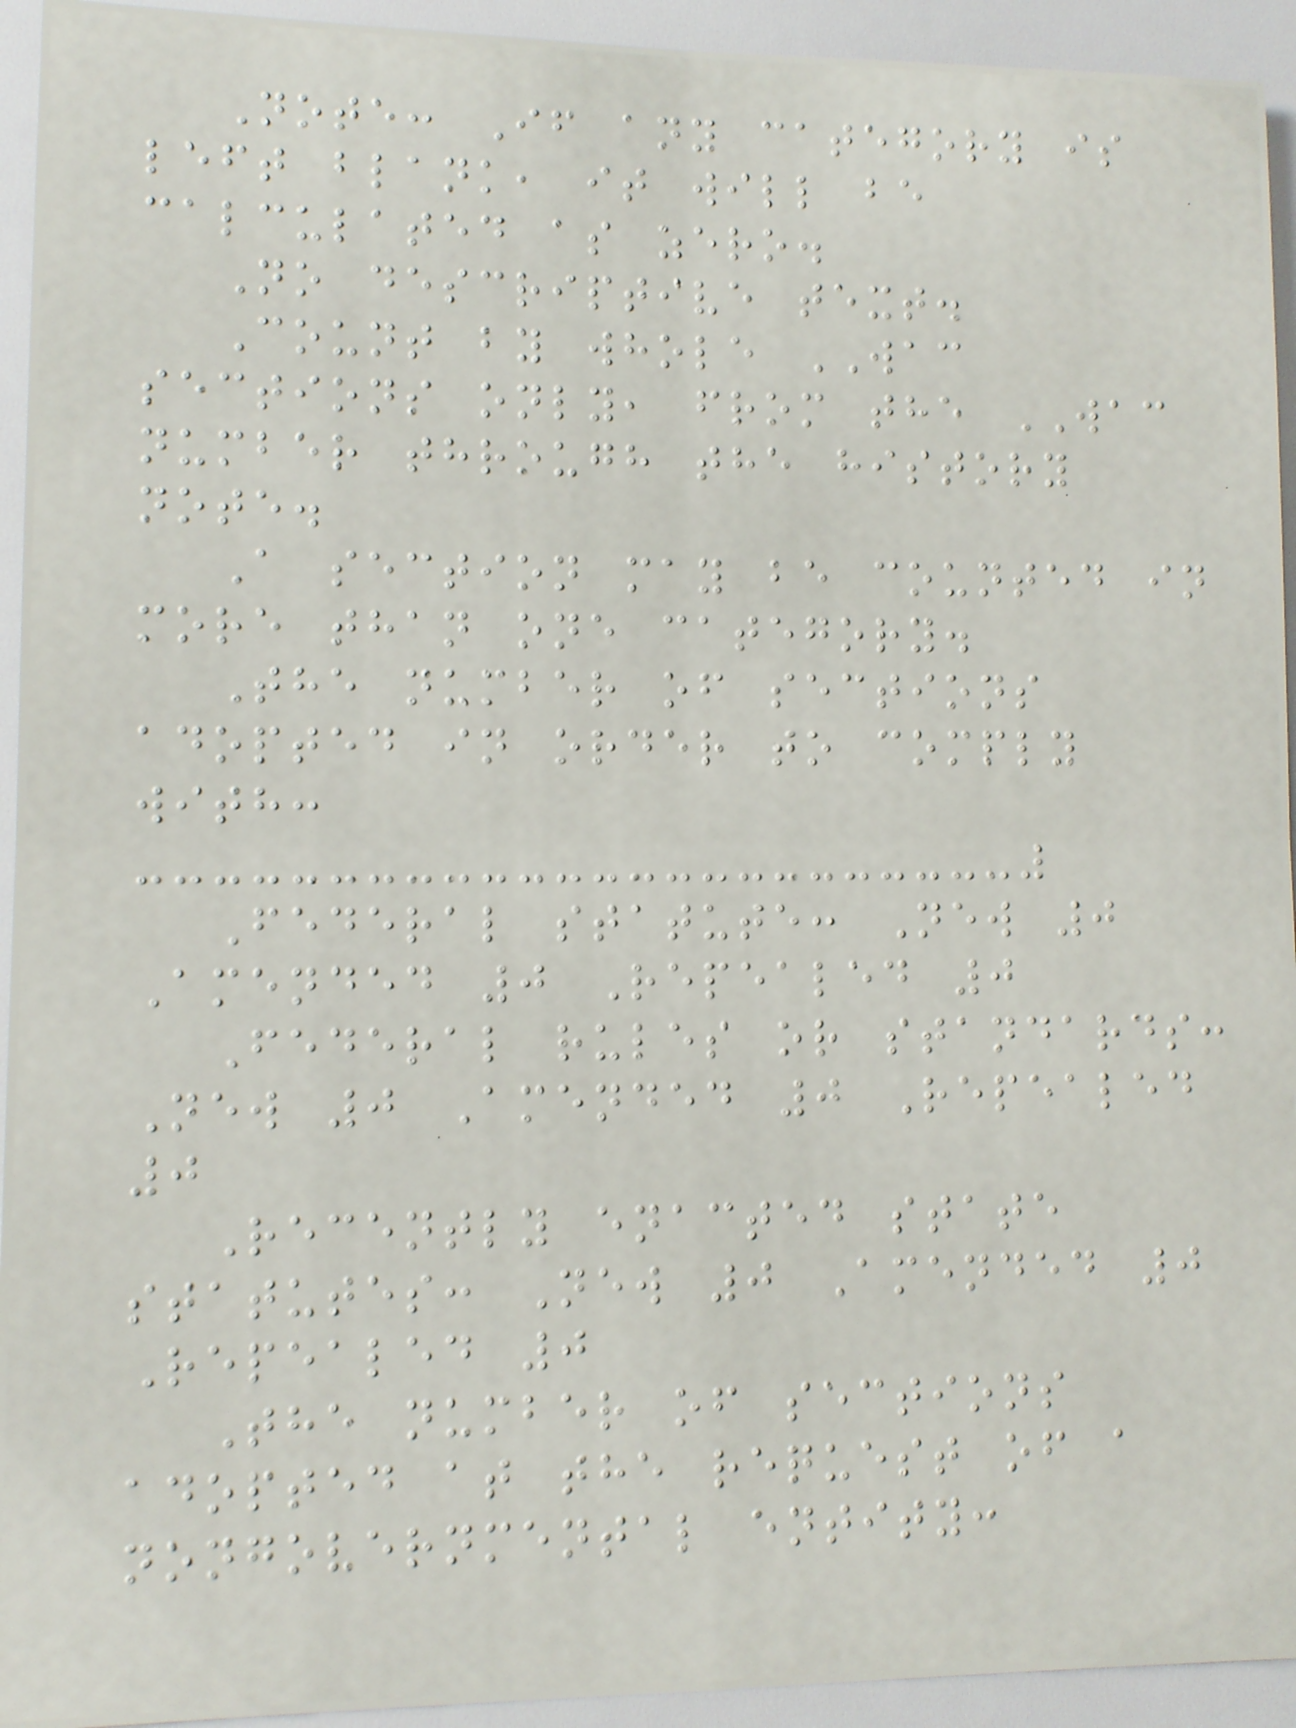Note: If any category is
left blank, it will be
calculated as zero.
No descriptive text.
Count by whole WAC
sections only, from the WAC
number through the history
note.
A section may be counted in
more than one category.
The number of sections
adopted in order to comply
with:
Federal statute: New 0
Amended 0 Repealed 0
Federal rules or standards:
New 0 Amended 0 Repealed
0
Recently enacted state
statutes: New 0 Amended 0
Repealed 0
The number of sections
adopted at the request of a
nongovernmental entity:
